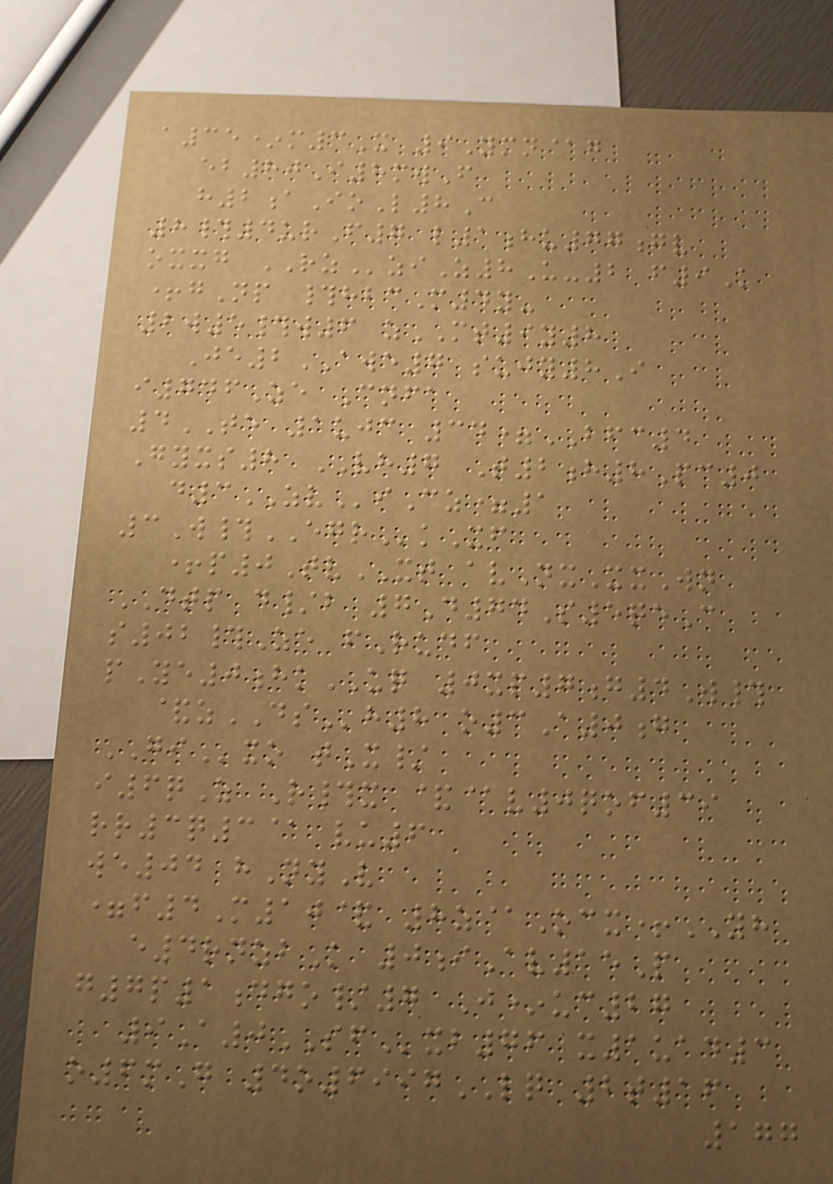a35*m3X 9Ymn@g
eb80I8mwF
h2aIoL8C
8#4urF7 l1hu77gv
oxxg RZziZ8U-2 f9K
+gNp #hbcM4y-
2w5#w6 zMT9y8
Je2AWE7 sujy8I
i746Ze Cnfa
4TE 1ujc 34=BFC4
Gyxs8 VH7 T2h8Pc0
d3ZViCz=1
3W#EGRkXf
+p0TvXT avNxXxWn
DTP d/b 7D74S5qeC
s02#Ze fRudf
pYe0hkUQ 0xp7g4W#
&zDSh8 o3A0g
GIxo tX/
i6qZ R#x &@v0qof39
rr3q3@ vu6
we04 hNyV
=f4M10& 8z@Ocx+YH
e4rnzbK 0iAv15P
g7p1dgo/7 J*uc27
9A0SFxb76 x1uad3
o6mG 4o6997LQ 2t16
177
